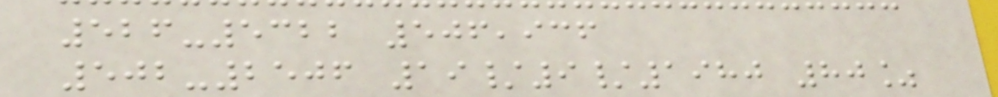526-5322 506,936
502-2506 19/9/1980 80%
